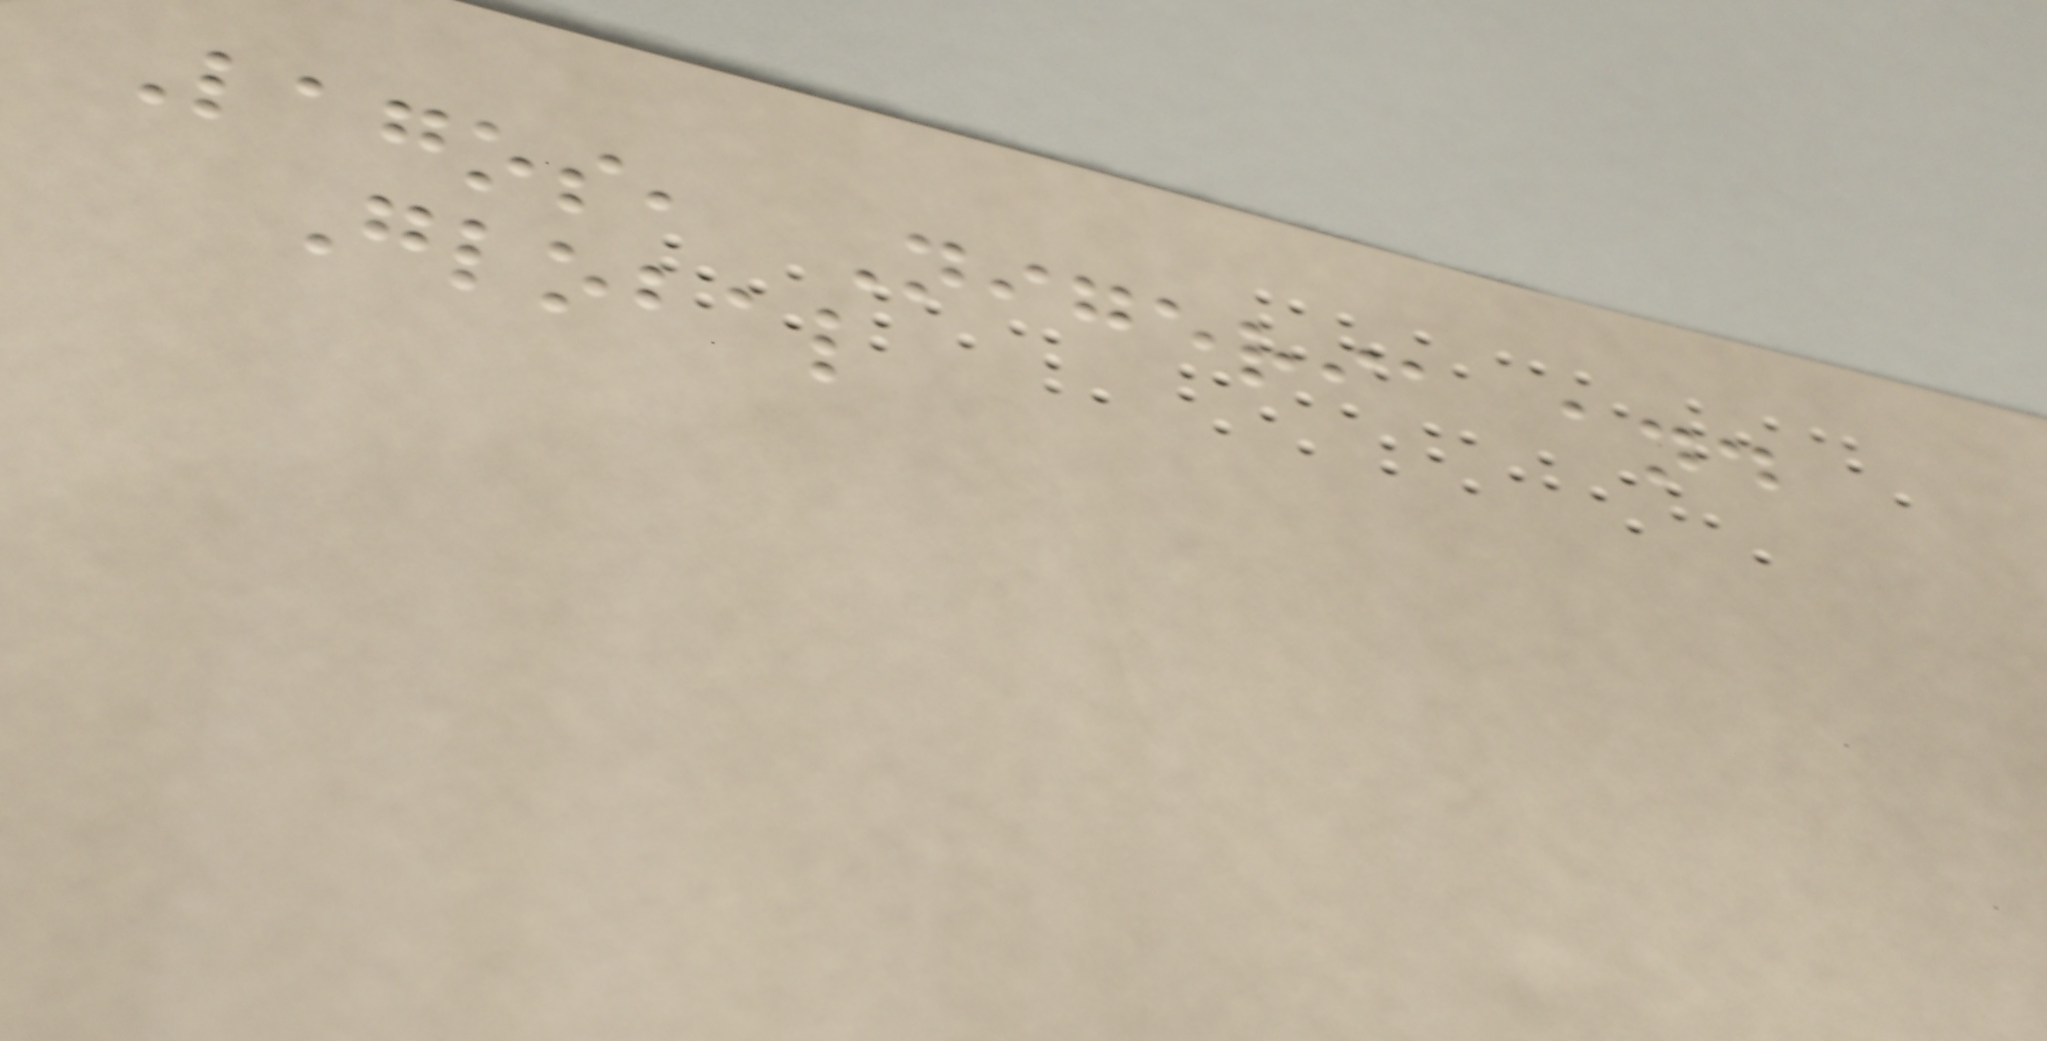Lagos, Nigeria and
Global
